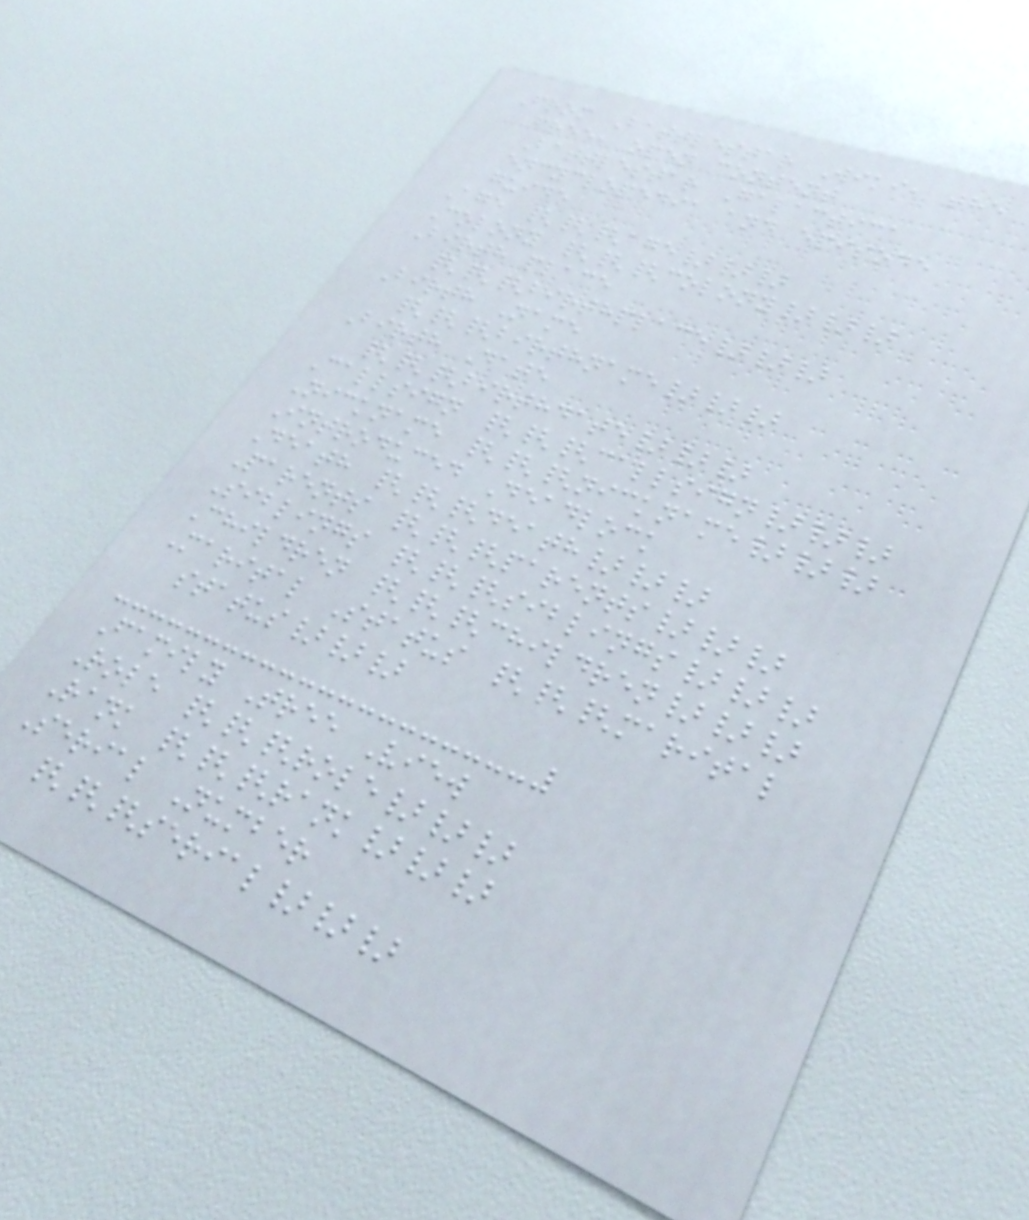From Battlestar Wiki, the
free, open content
Battlestar Galactica
encyclopedia and episode
guide
Age {{{age}}}
Colony {{{colony}}}
Birth place
{{{birthplace}}}
Birth Name
{{{birthname}}}
Birth Date
{{{birthdate}}}
Callsign {{{callsign}}}
Nickname {{{nickname}}}
Introduced Deadlock
Death {{{death}}}
Parents {{{parents}}}
Siblings {{{siblings}}}
Children {{{children}}}
Marital Status {{{marital
status}}}
Family Tree View
Role {{{role}}}
Rank {{{rank}}}
Serial Number
{{{serial}}}
